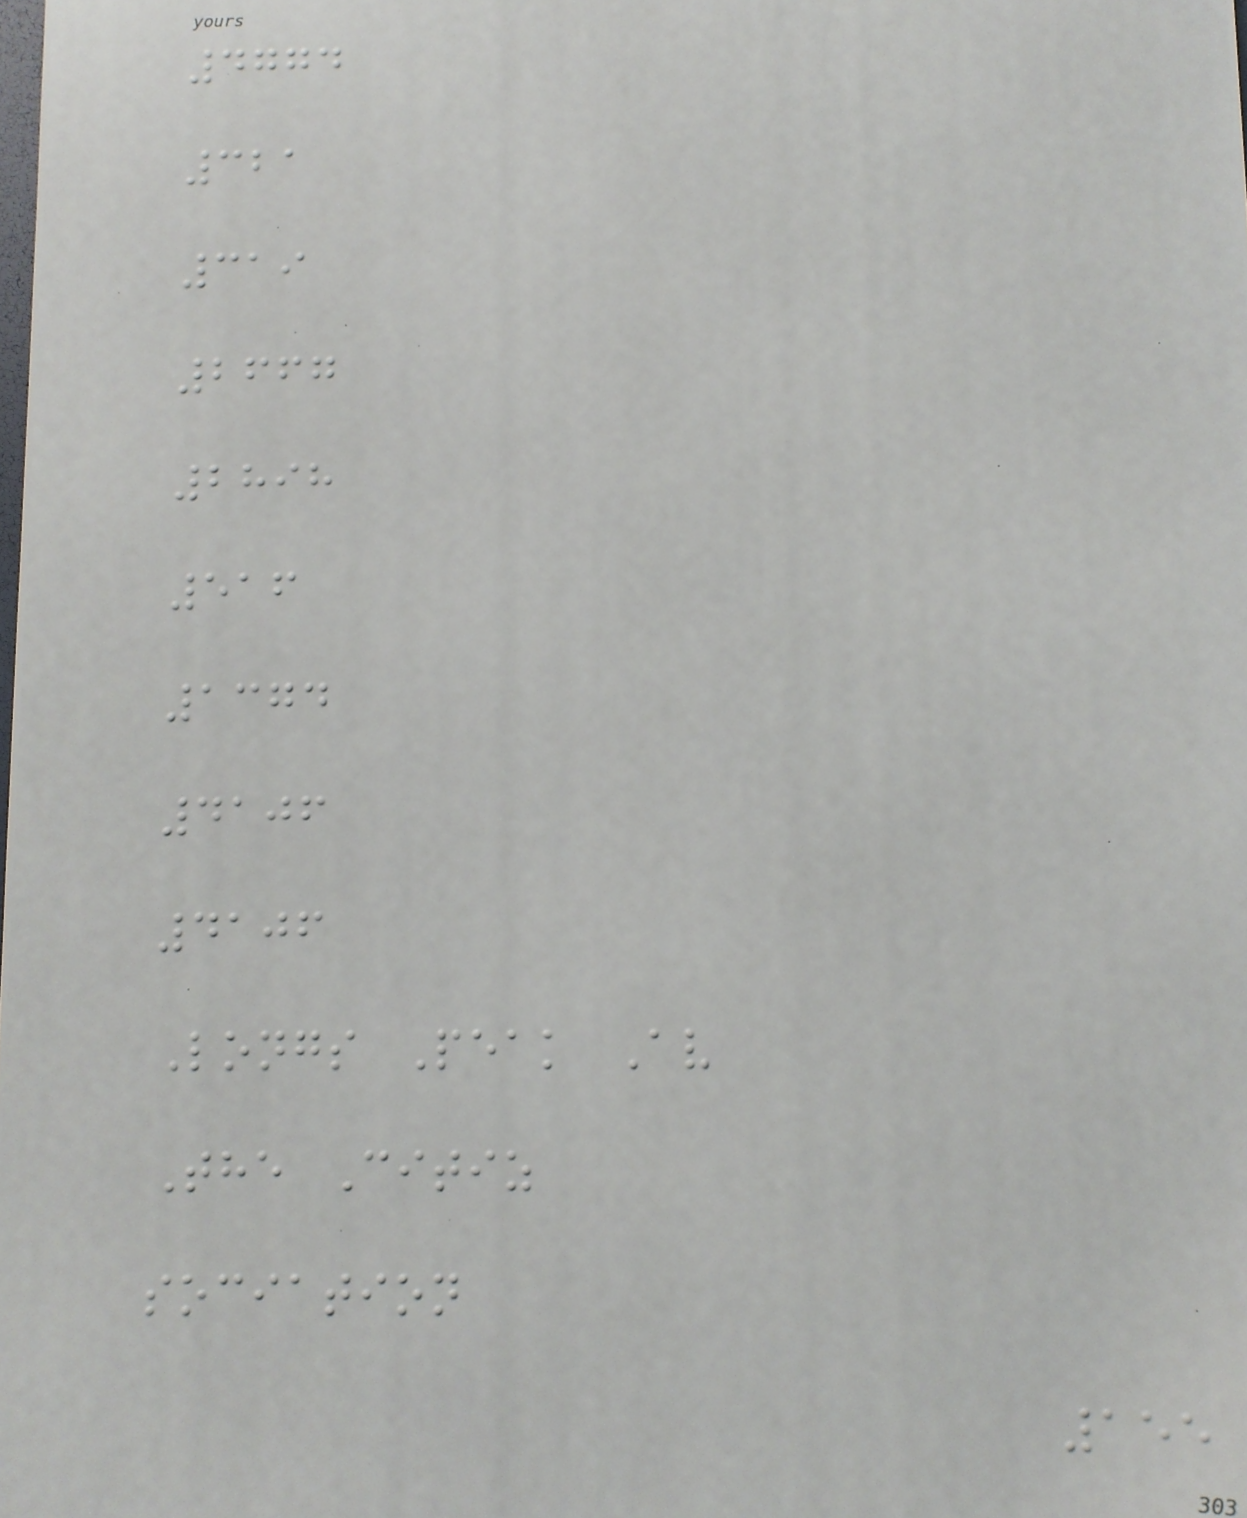4774
321
319
2667
2898
516
1374
4106
4106
Longs Peak Av
The Citiz
sociation
155
